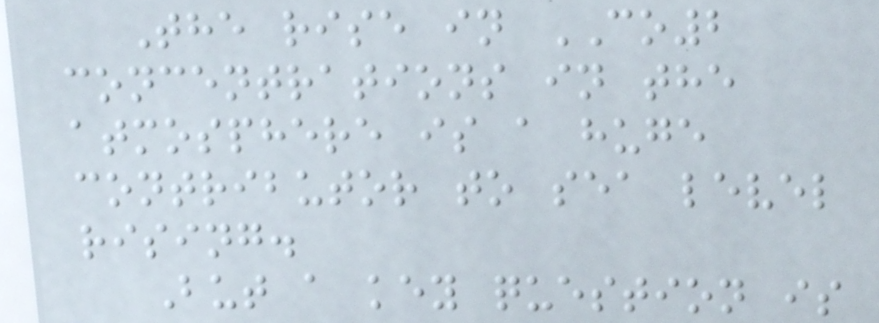The rise in CO2
concentrations in the
atmosphere is a huge
contributor to sea level
rising.
But a key question is
